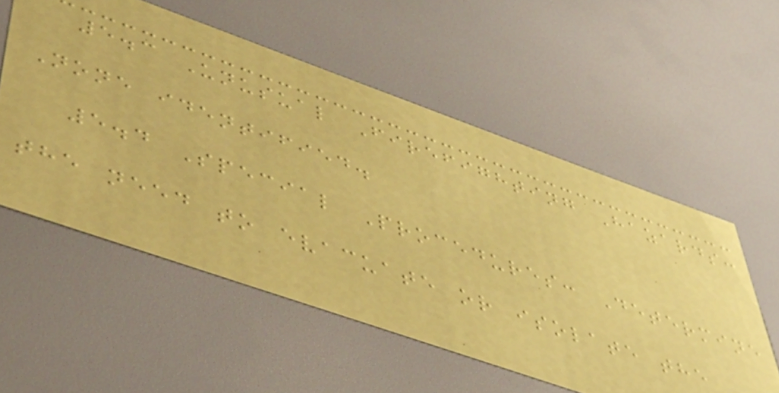5.3 Unusual Firefighting Hazards:
None identified.
5.4 Special Procedures: Determine
the need to evacuate or isolate the
